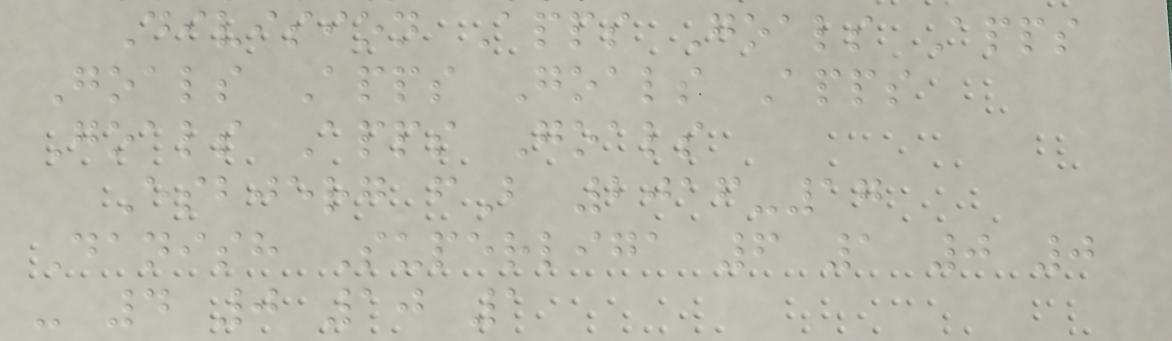Division Apps Goals Apps
Goals Apps Goals Apps
Goals Apps Goals
Esbjerg fB 2016-17
Danish Superliga 6 1 0 0
- 4 0 10 1
